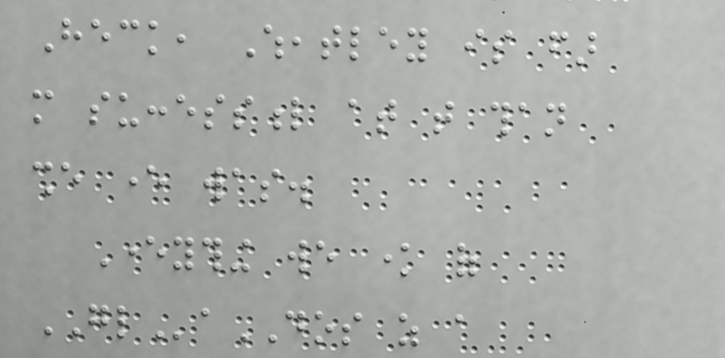Heck, Wheatley is far
more successful at that than
she ever was.
Everything we know of
GLaDOS as a
